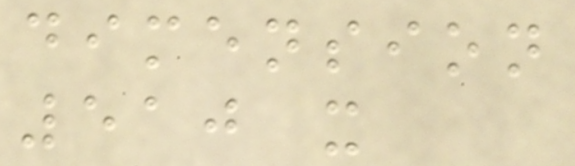dimension
510 x
